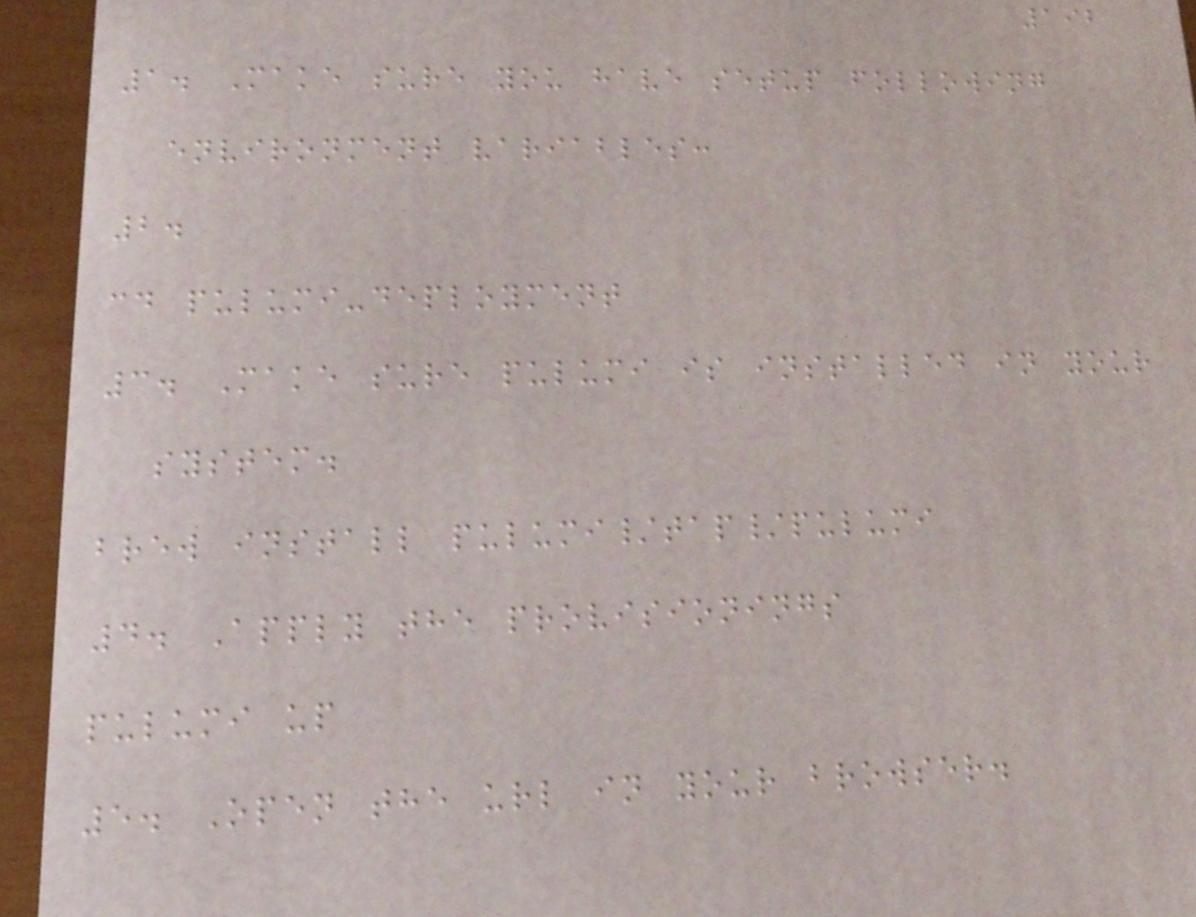192
1. Make sure you have setup following
environment variables:
2.
cd pulumi-deployment
3. Make sure pulumi is installed in your
system.
brew install pulumi/tap/pulumi
4. Apply the provisionings
pulumi up
5. Open the url in your browser.
